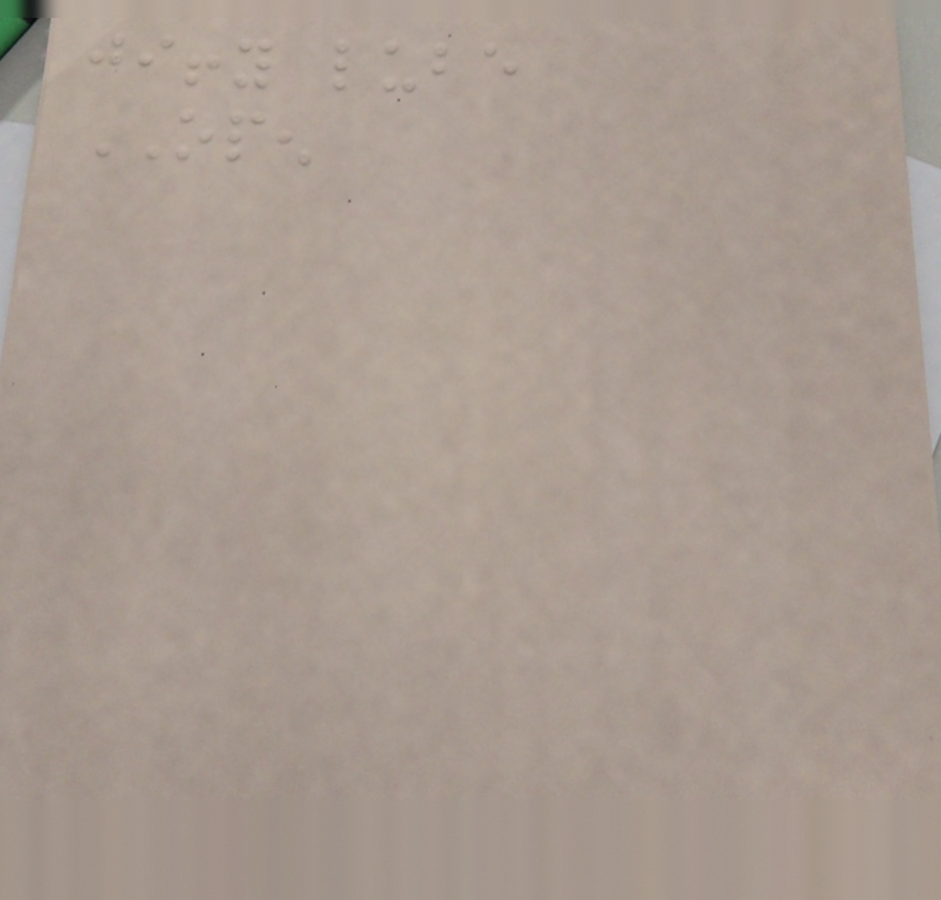jiffy lube
OPEN
